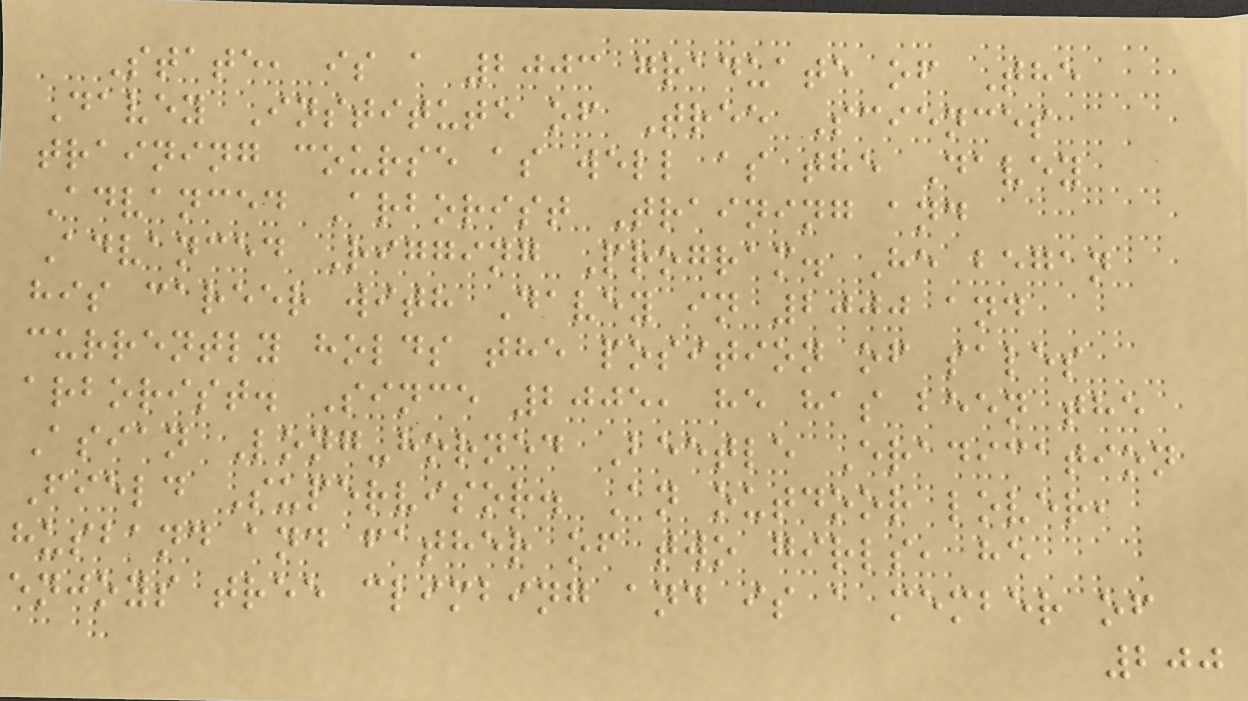State, is a 2003 graduate of The
Davey Institute of Tree Sciences
training course as well as the Davey
Advanced Arborist Training and
Advanced Rigging Program. He began
his career with Davey in 2000 and
currently holds the position of sales
arborist. Since 2005, he has been the
Asian Long-horned Beetle Eradication
Field Supervisor. An outdoor lover,
husband and father of two girls, he
enjoys tree climbing and is a member of
200
